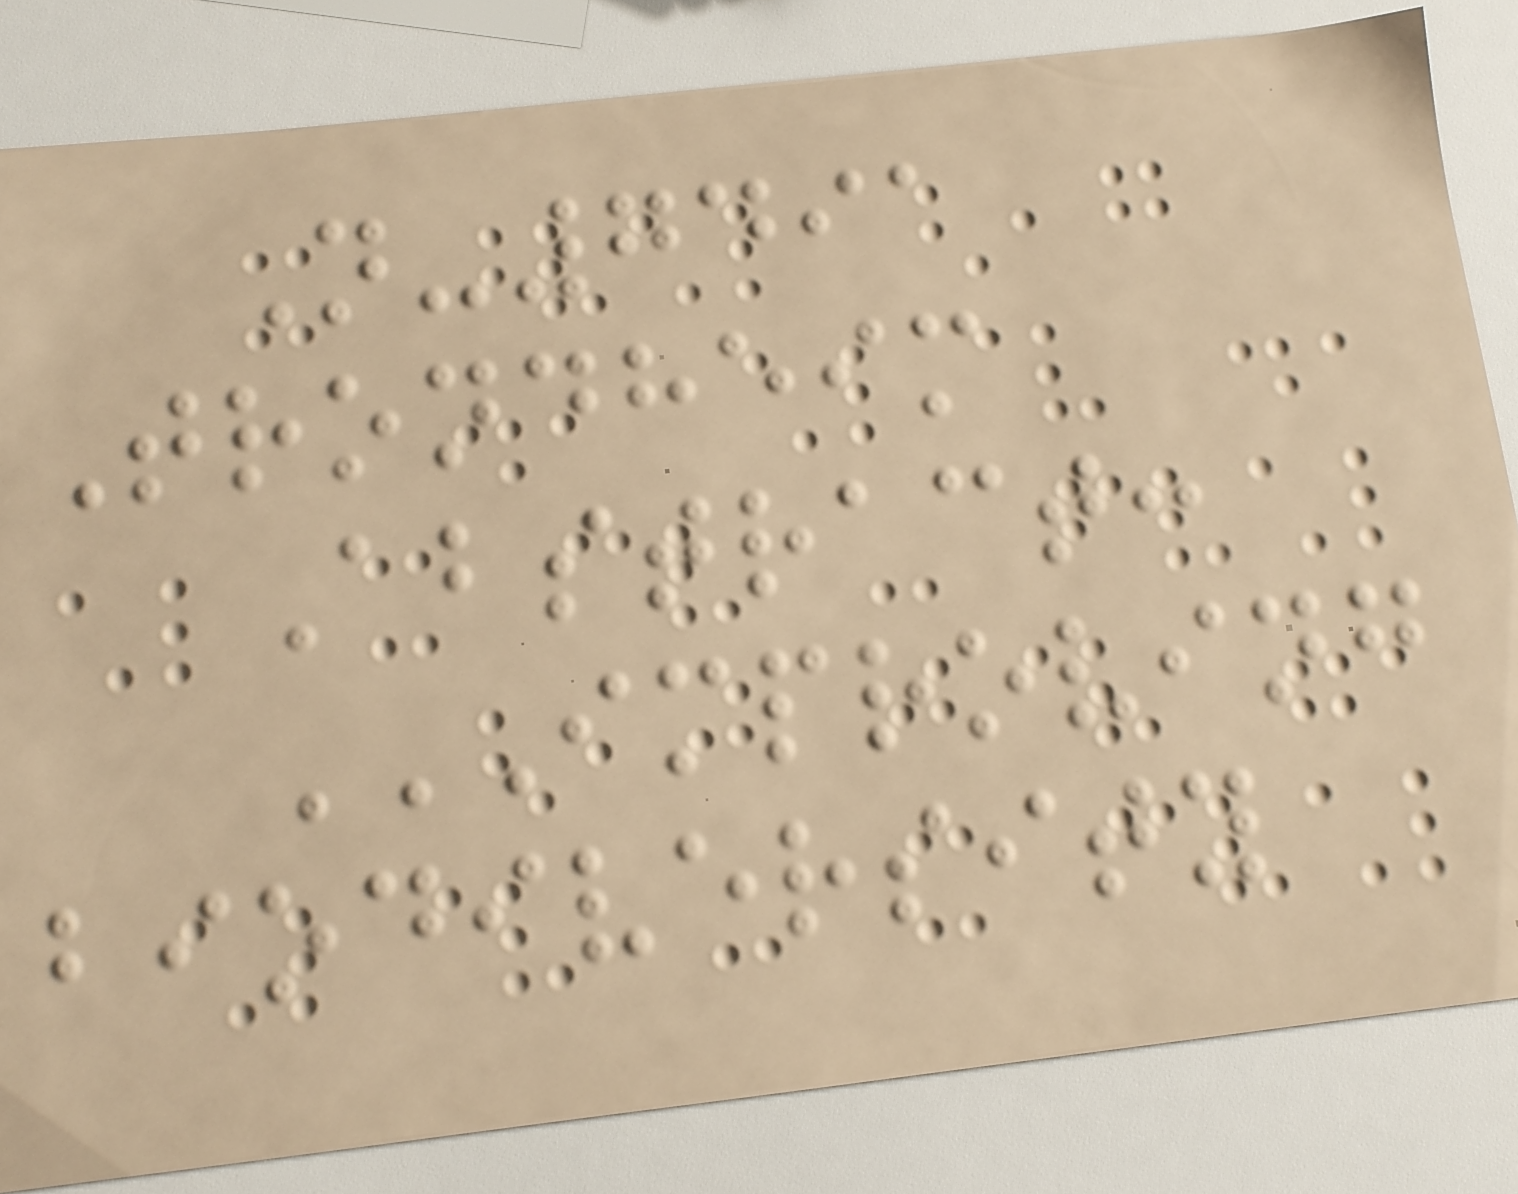N-7491
Trondheim
Abstract:
IMPROVING
BIODIVERSITY
